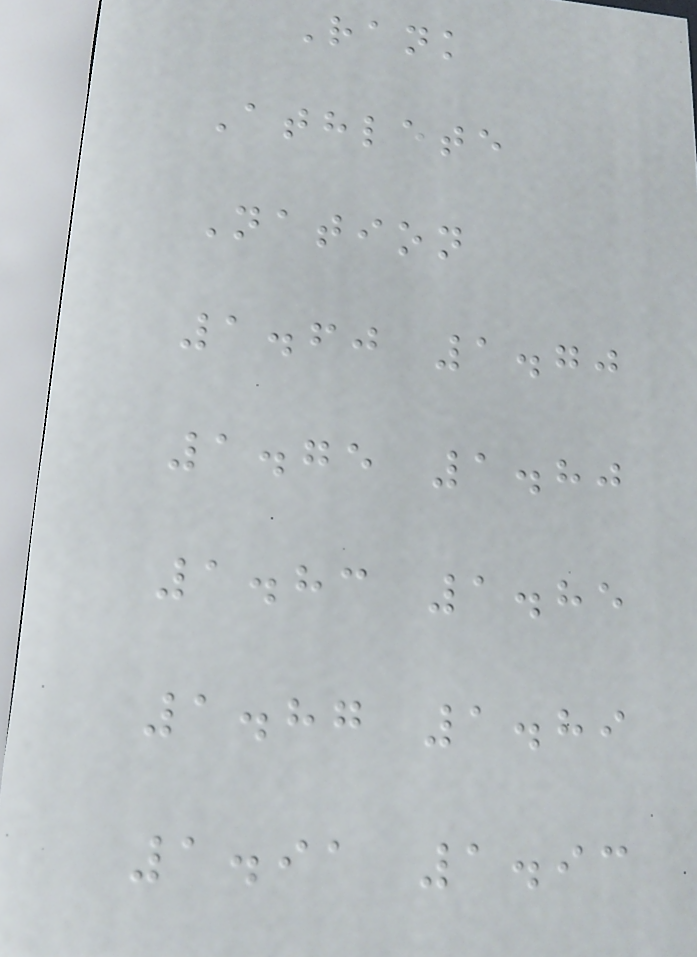Rank
Athlete
Nation
1.60 1.70
1.75 1.80
1.83 1.85
1.87 1.89
1.91 1.93
